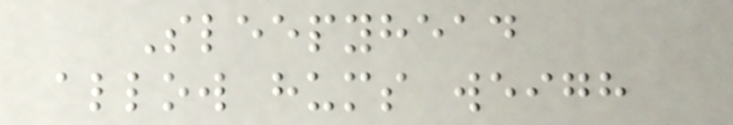Sleepyhead
allow hums weigh
